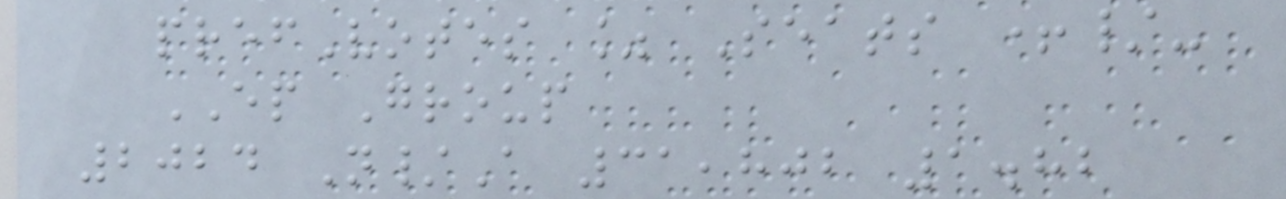prefVotes % Seats +/-
EP Group
2024 N/A 31,802 1.82
